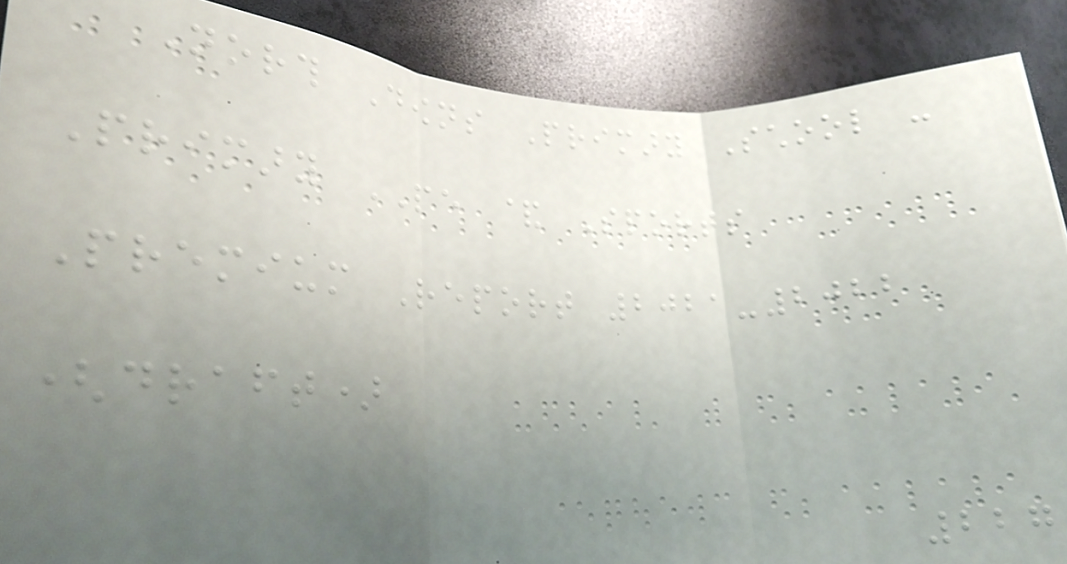North Downs Primary School -
Primary PE & Sports
Premium Report 2021-2022
(draft)
227
